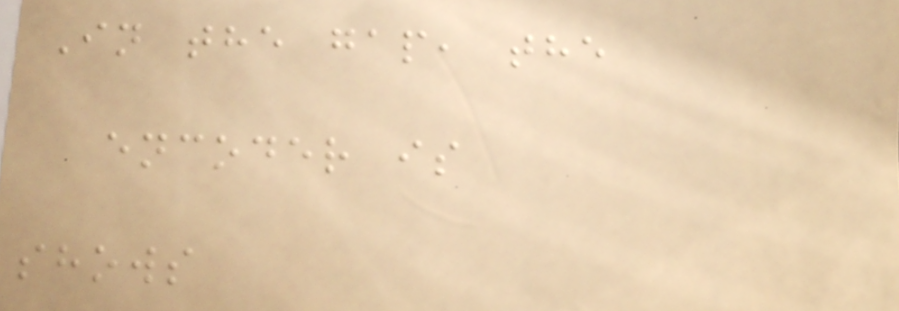In the gap, the
encoder is
shows
